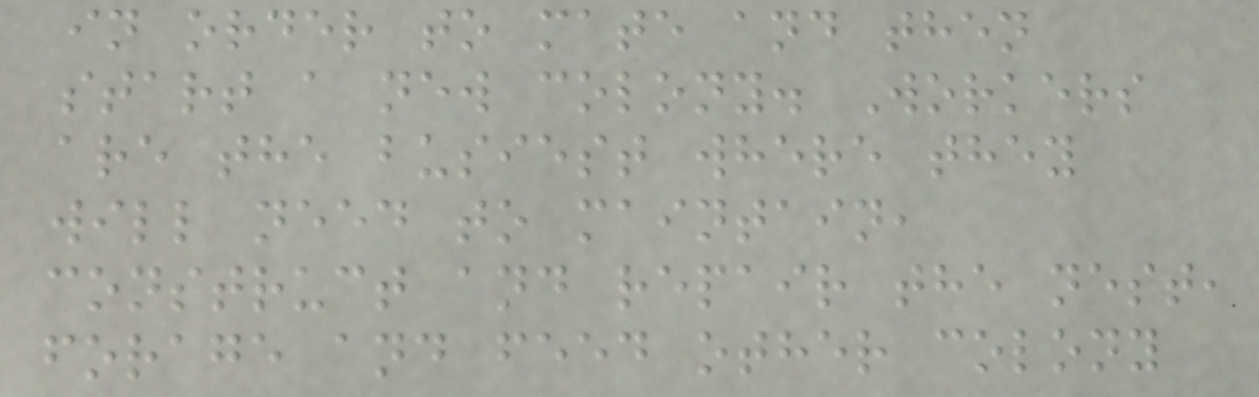in order to mate and then
start a new colony. Workers
are the busiest where they
will need to maintain,
construct and repair the nest,
forage and feed other colony
